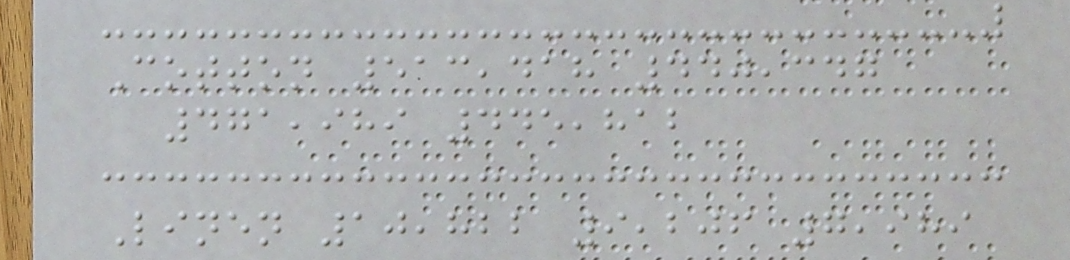Cotton 513,418 440,347
471,989 445,812
Linen 10,822 9,206 7,989
